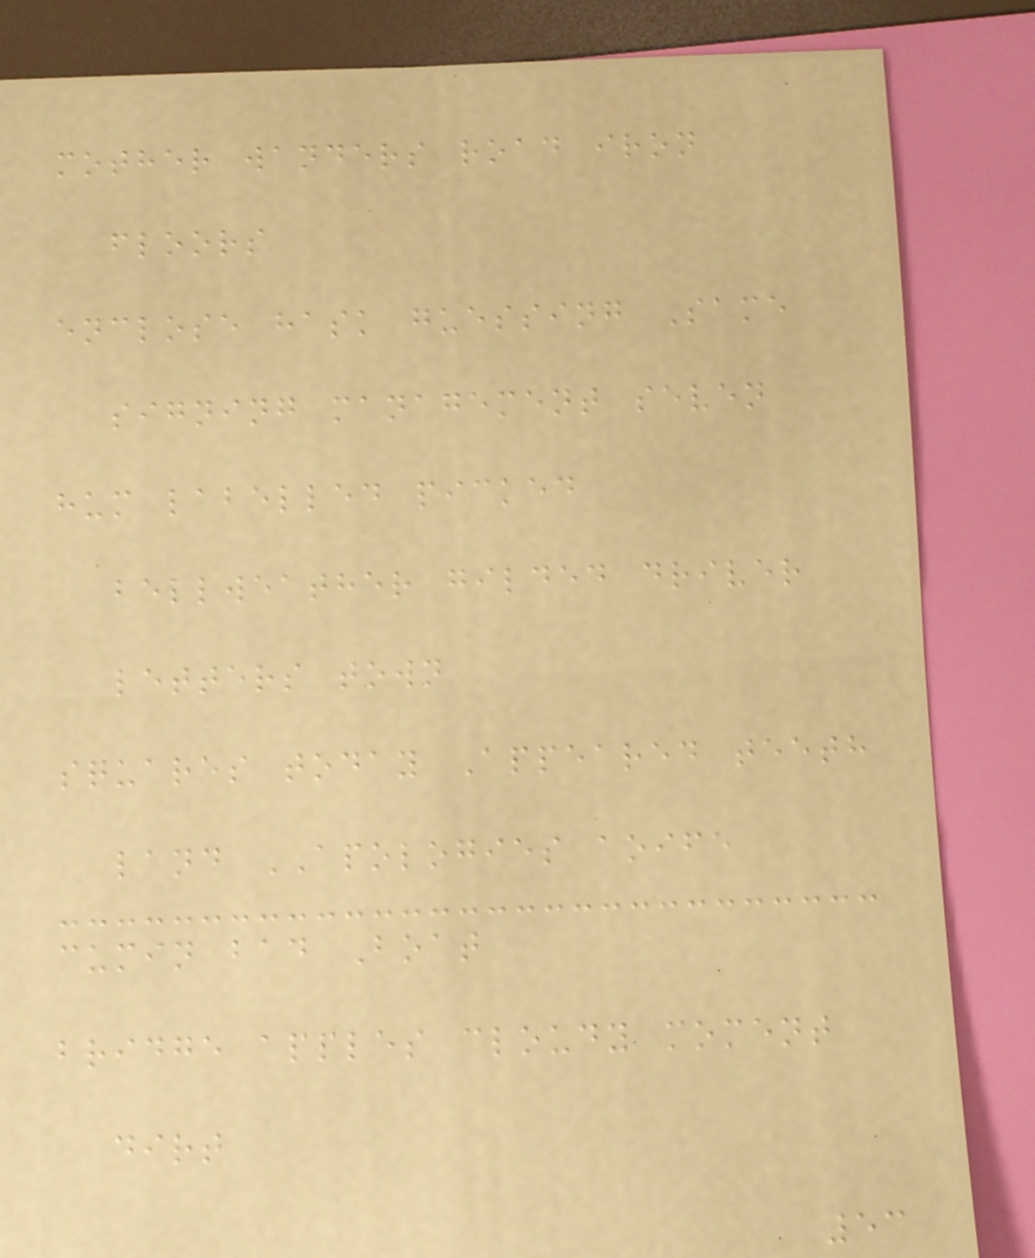mother wanders road iron
floors
enclose hask guessing Same
signing management seven
hum labelled picked
bellweather gilded driver
letters town
squares today Appeared teeth
land APOLOGIES aoife
cumin bad Boat
bridge apples cloudy moment
dirt
53
